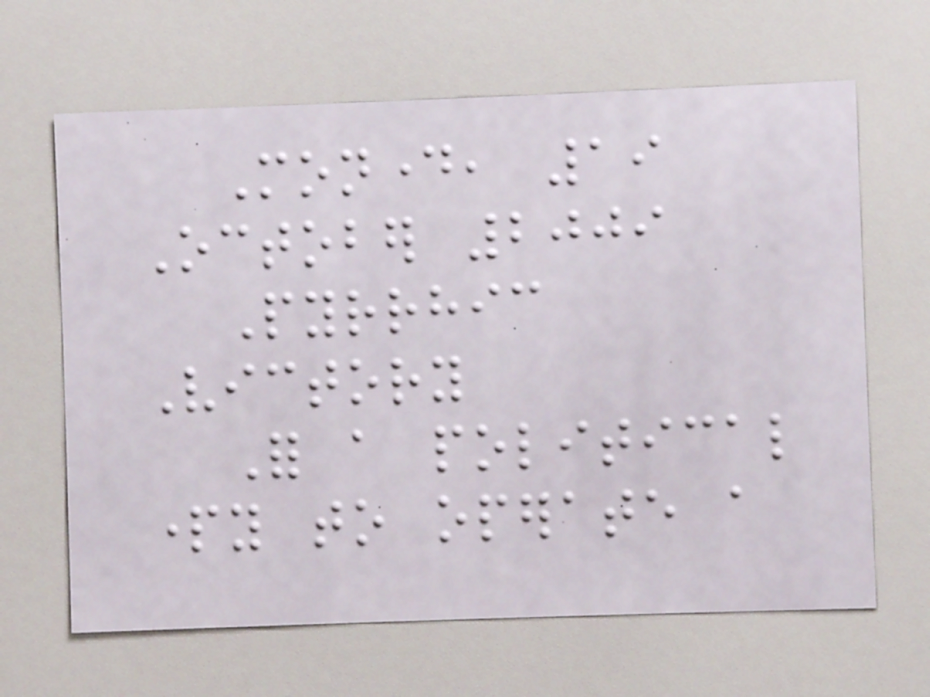Monday, 19
October 2009
Pyrrhic
Victory
For a political
party to operate a
